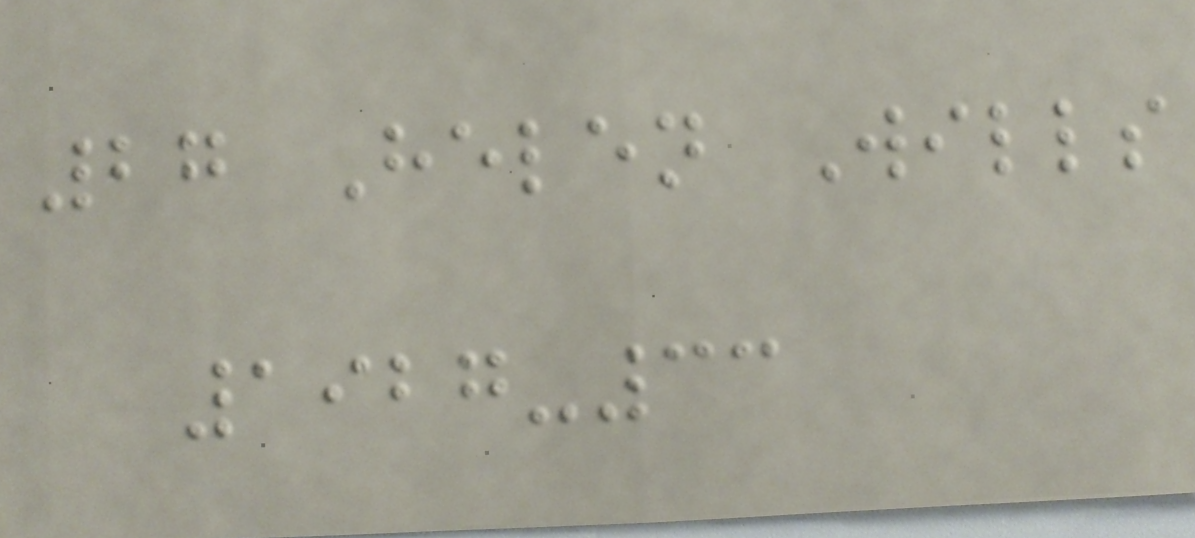27 Helen Wills
1927-33
